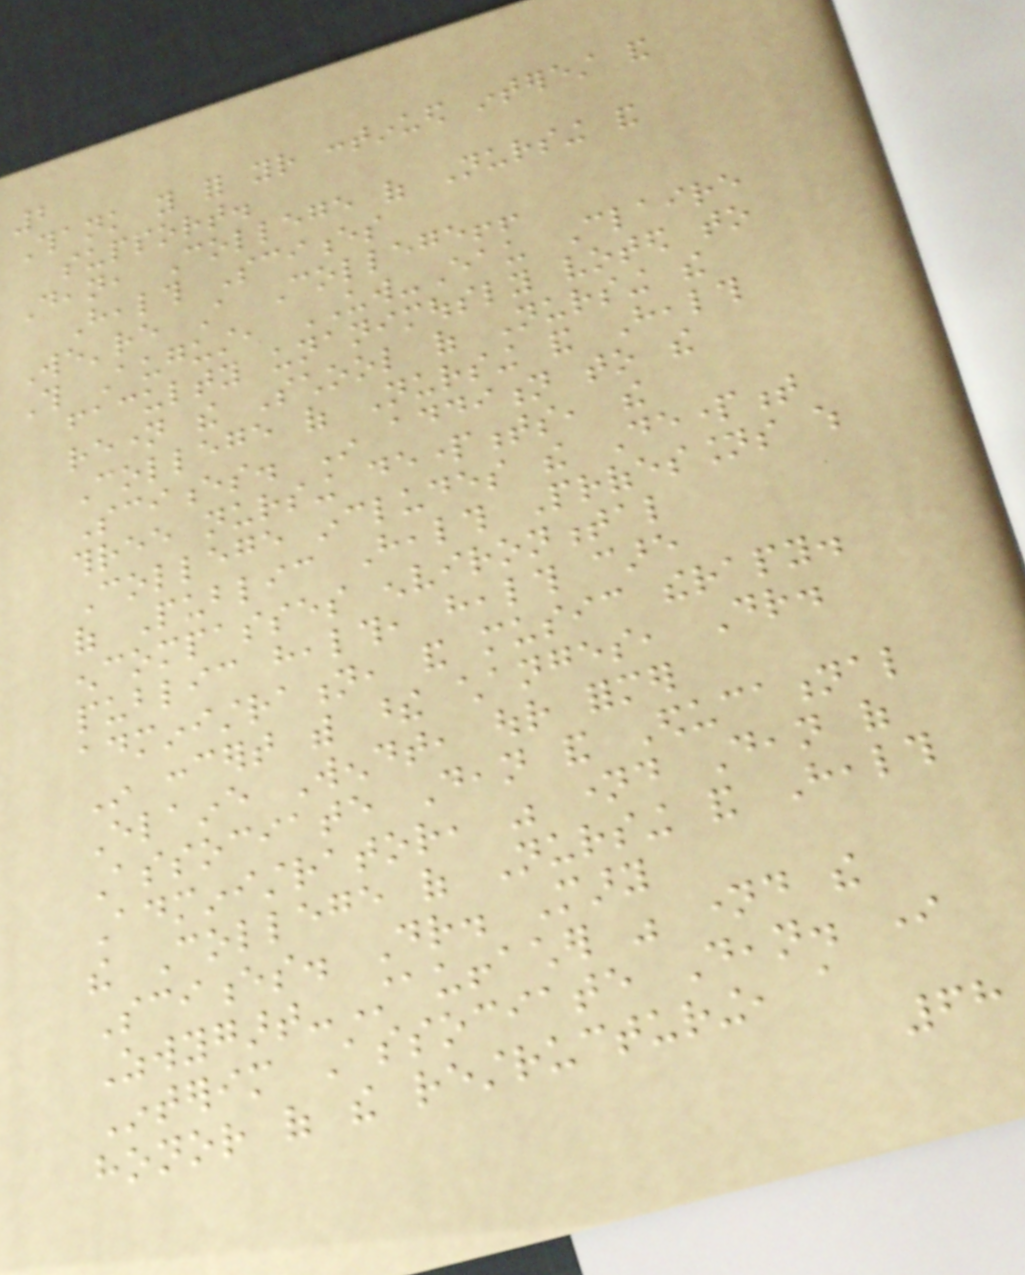2
Thank you for your continued interest and
support.
Dean, College of Nursing and
Health Sciences
We're A College!!
This August, UW-Eau Claire
faculty unanimously voted to
rename the School of Nursing the
College of Nursing and Health
Sciences. In addition to the
three nursing departments, the
College includes the Department
of Public Health Professions which
encompasses environmental
public health, health care
administration, and music therapy.
In concert with these changes, Dr.
Elaine Wendt, our former
Associate Dean and Educational
Administrator, was named Dean of
the College of Nursing and Health
Sciences. Dr. Mary
Zwygart-Stauffacher was named the
Interim Associate Dean. In
honor of the restructuring, a
68
